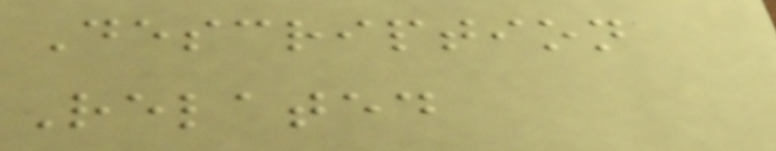Description
Related
